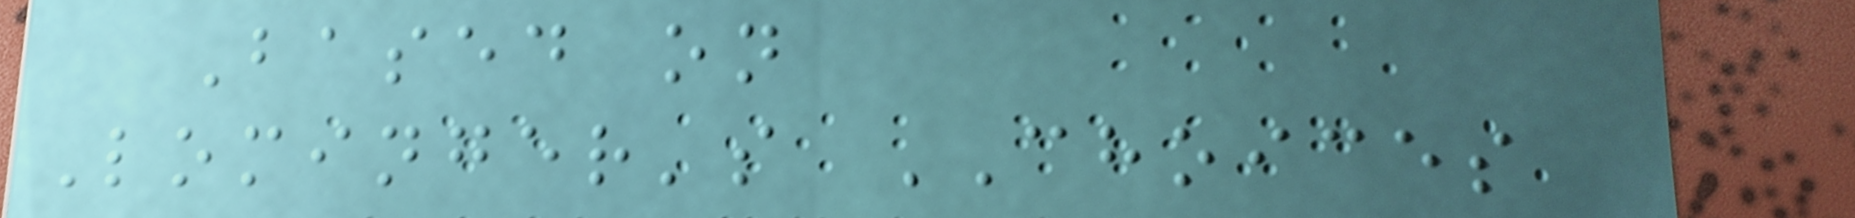Based on
Lominger's CHOICES
